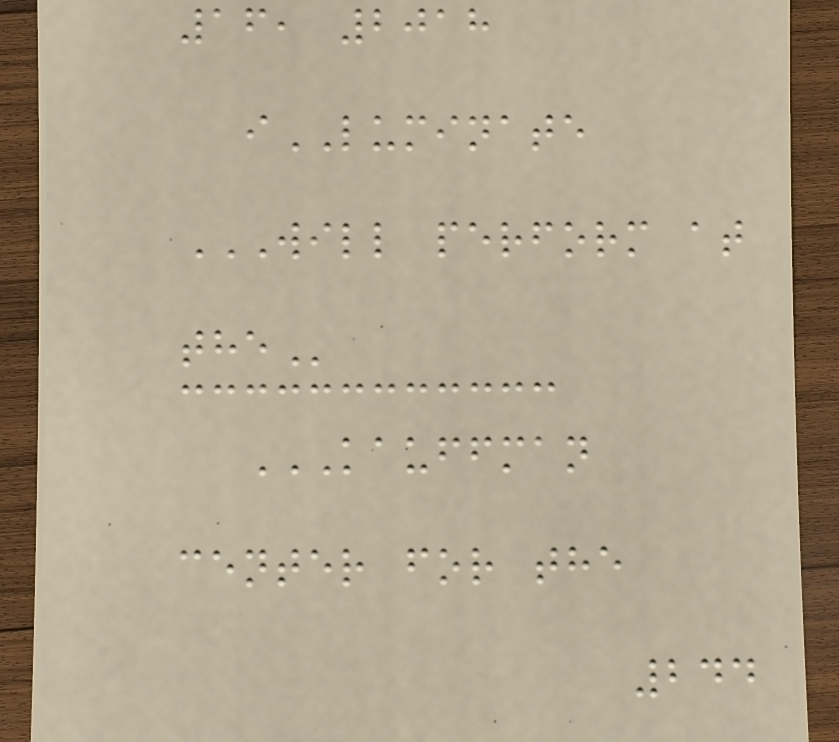16, 2018
iLUMINATE
WILL PERFORM AT
THE
KAUFFMAN
CENTER FOR THE
244
